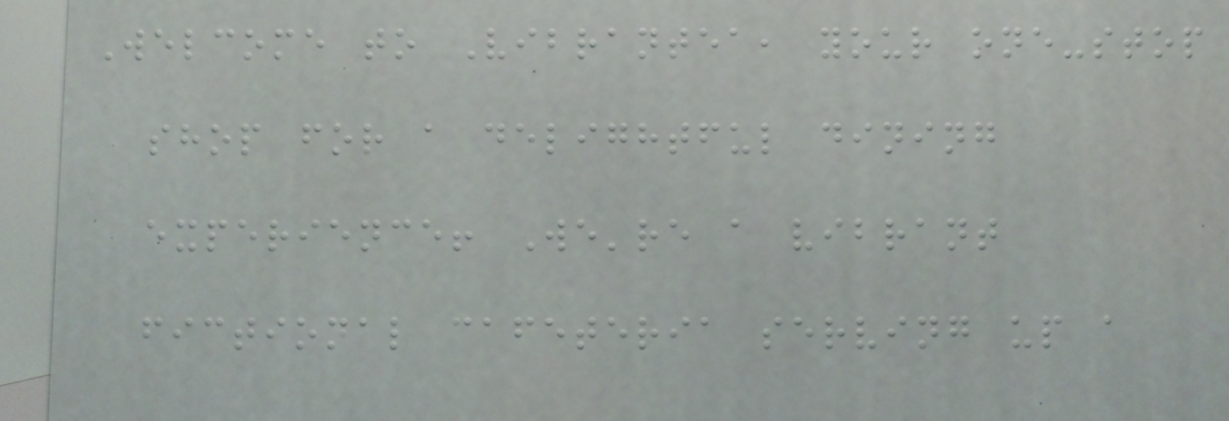Welcome to Vibrantea, your one-stop
shop for a delightful dining
experience! We're a vibrant
fictional cafeteria serving up a
